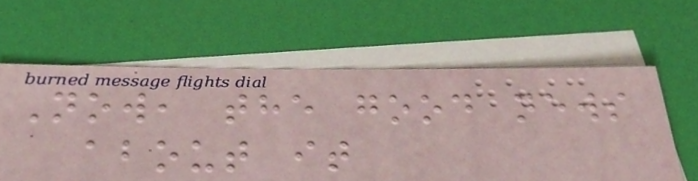Now, the good news
about it
